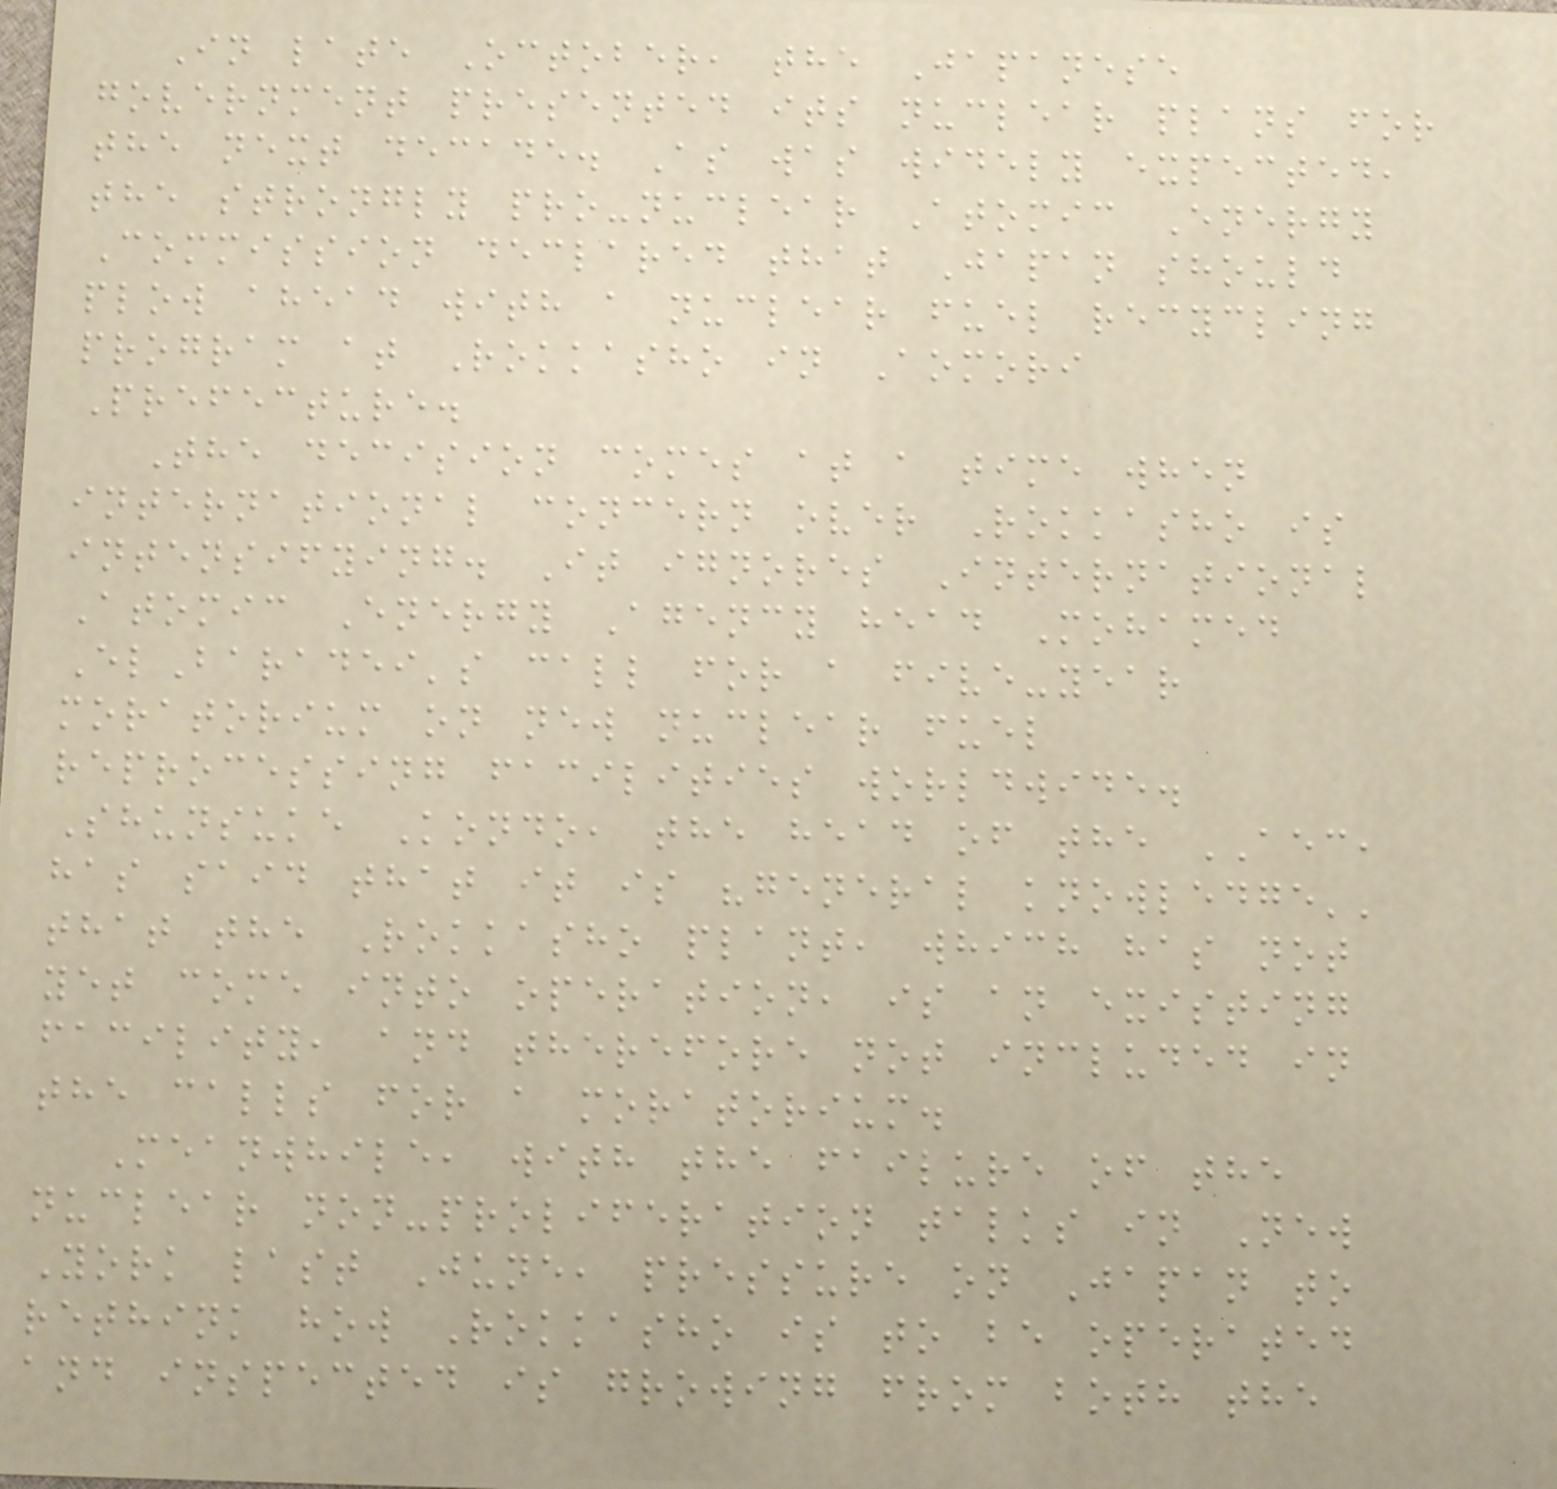In late October, the Japanese
government presented its nuclear plans for
the next decade. As was widely expected,
the strongly pro-nuclear Atomic Energy
Commission declared that Japan should
plow ahead with a nuclear fuel recycling
program at Rokkasho in Aomori
Prefecture.
The decision comes at a time when
international concern over Rokkasho is
intensifying. It ignores International
Atomic Energy Agency head Mohamed
ElBaradei's call for a five-year
moratorium on new nuclear fuel
reprocessing facilities worldwide.
Shunsuke Kondo, the head of the AEC,
has said that it is "general knowledge''
that the Rokkasho plant, which has not
yet come into operation, is an existing
facility, and therefore not included in
the calls for a moratorium.
Meanwhile, with the failure of the
nuclear non-proliferation talks in New
York last June, pressure on Japan to
rethink how Rokkasho is to be operated
and inspected is growing from both the
